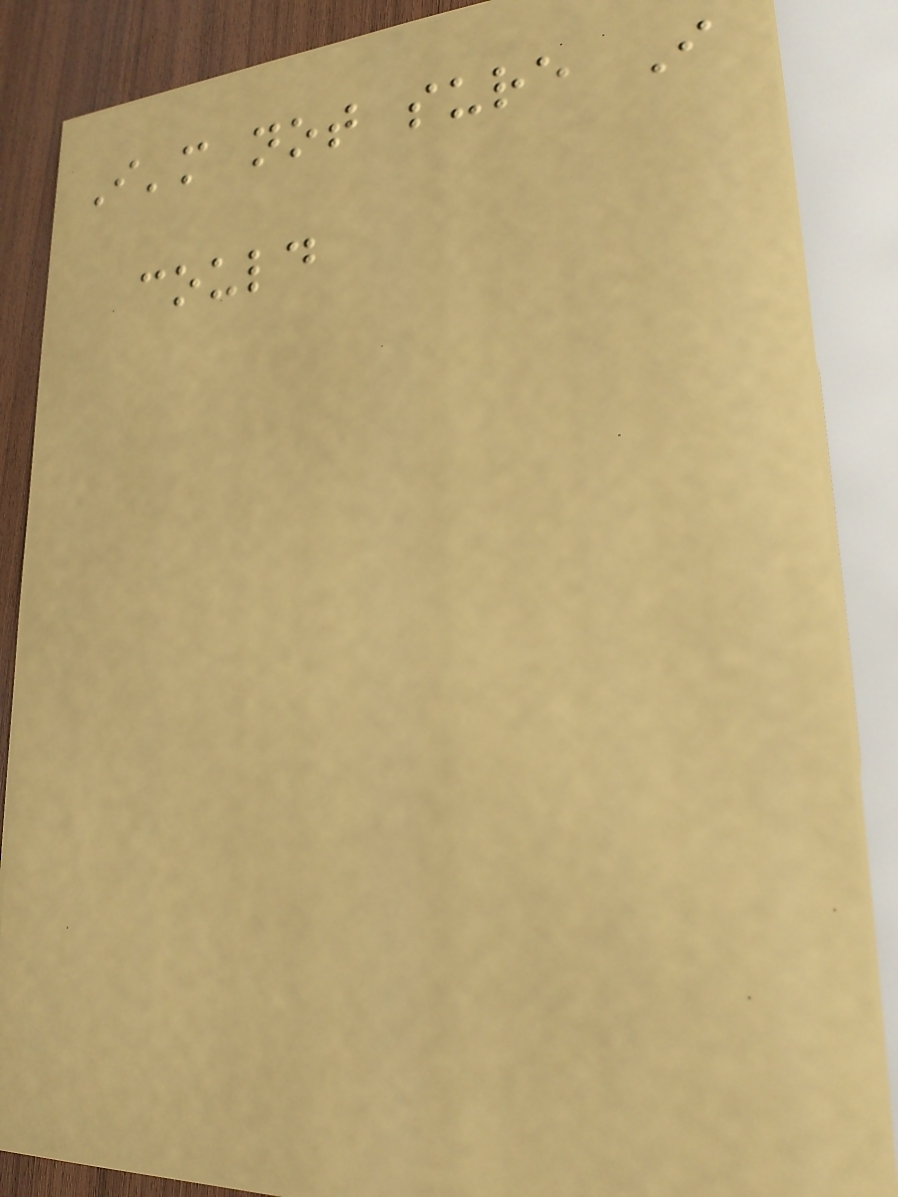I'm not sure I
could
